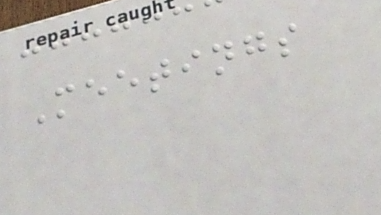Meetings
